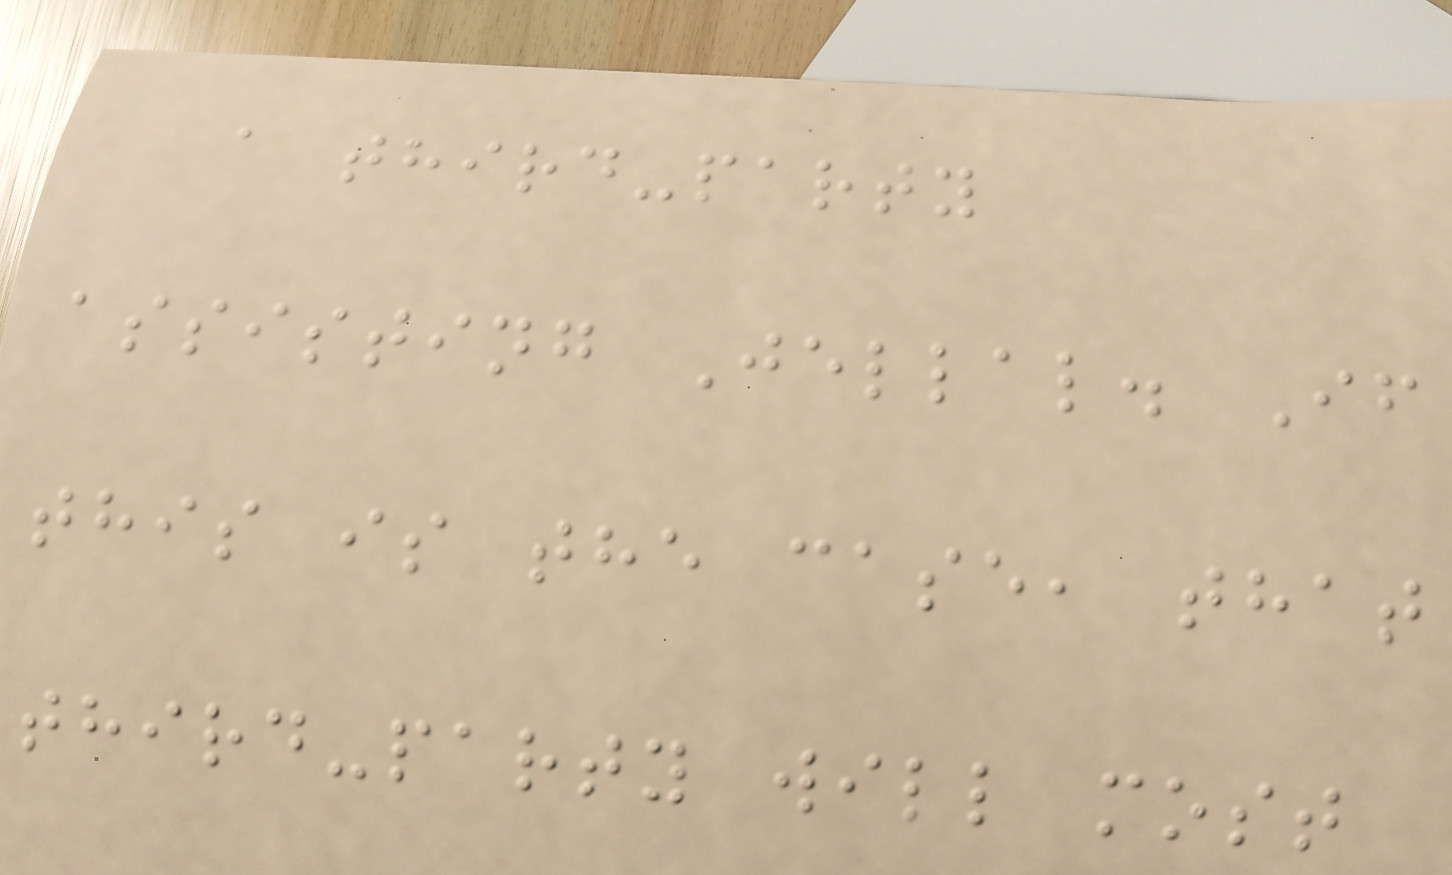a third-party
assisting Jellal. If
this is the case, that
third-party will most
